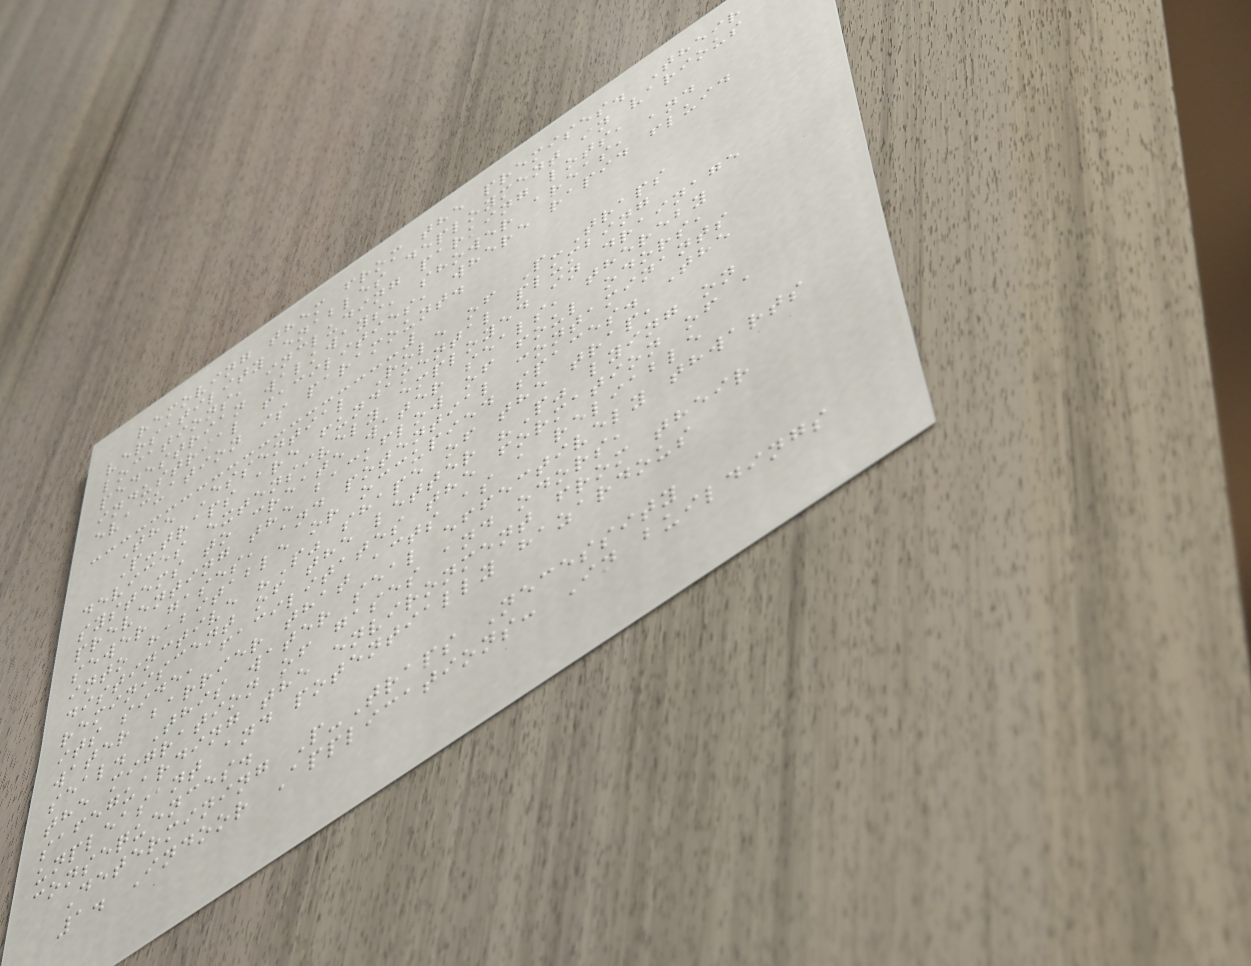removing them from the premises. Their
versatility enables deployment in various
locations, including parking lots,
pedestrian walkways, shower areas, and
industrial facilities, where rapid fluid
evacuation is paramount.
The Essential Role of P-Traps
P-traps are fundamental plumbing
devices extensively employed in drainage
systems to create water seals, thereby
preventing the backflow of foul odors,
sewer gases, and potential contaminants
into habitable or occupied spaces. The
distinctive "P" shape of the trap,
reminiscent of the letter "P" lying on
its side, facilitates the formation of a
water barrier that acts as a reliable
seal. This water seal effectively thwarts
the migration of gases and odors,
safeguarding the environment from their
unpleasant and potentially hazardous
consequences.
Determining P-Traps Necessity
1. Indoor Applications: In buildings
